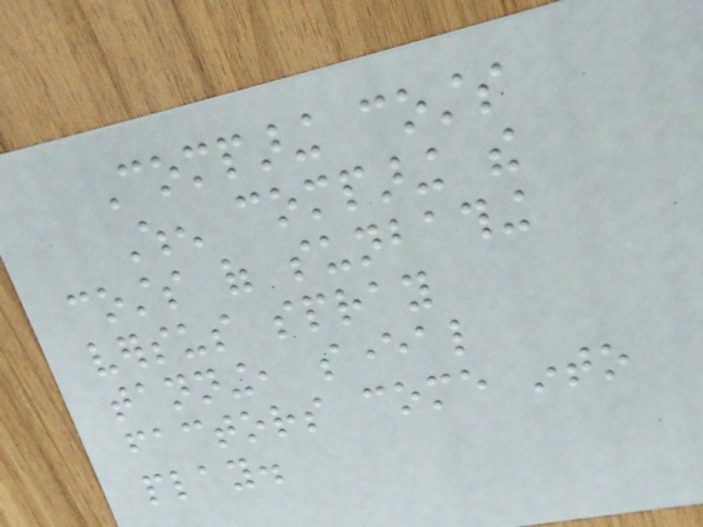Comparing costs
When comparing the
costs of sunbathing
versus spray
tanning, several
factors come into
play.
